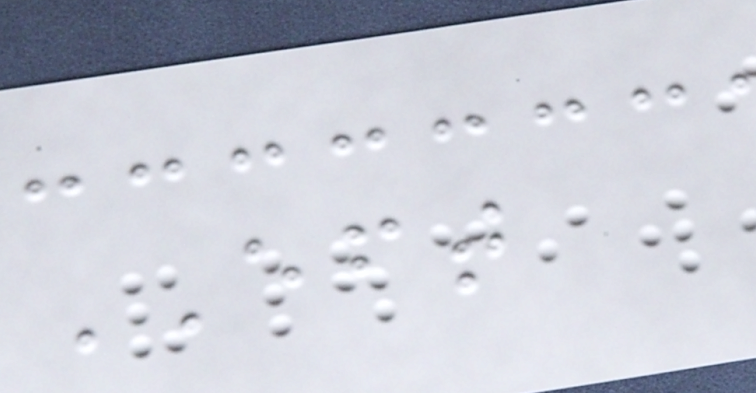EFT
